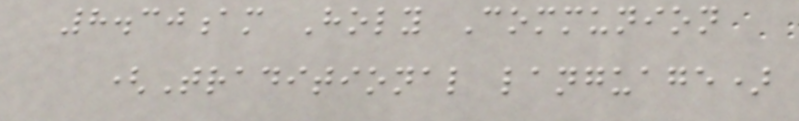8.30am Holy Communion
(Traditional language)
